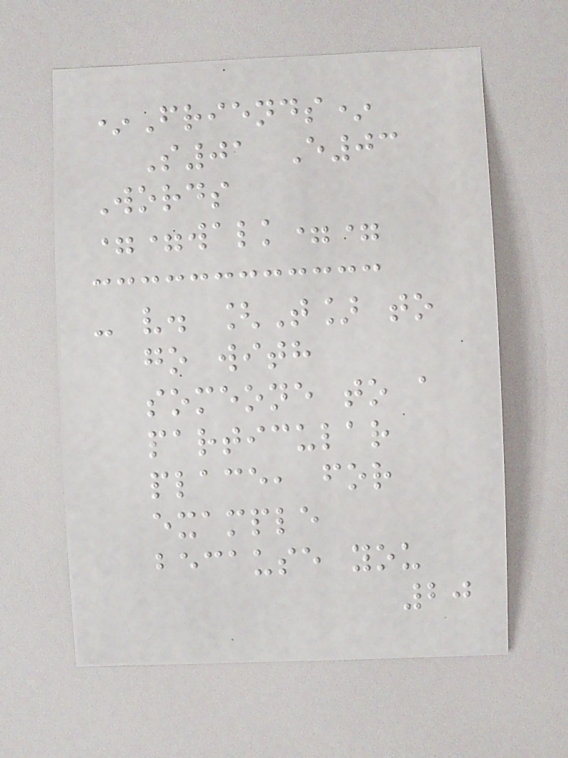*Friends*
S01 E03
Words
==walk==
- v. [T] to
go with
someone to a
particular
place, for
example
because you
20
